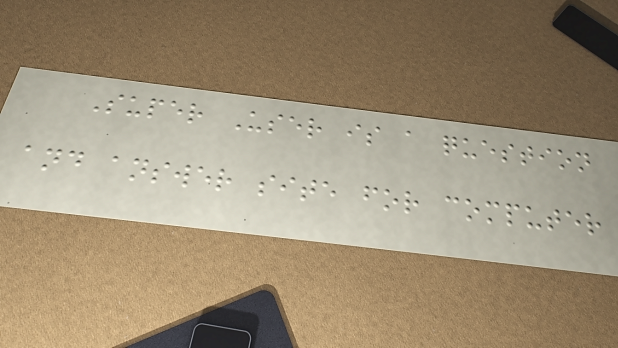Super User is a question
and answer site for computer
